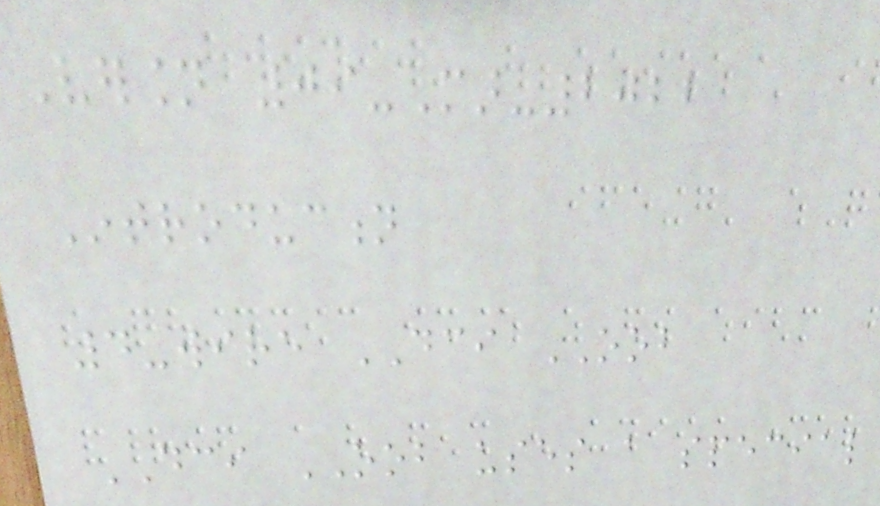Version 09-Mar-2022
Introduction
4-wire DCI OOB
DCI OOB uses a special
